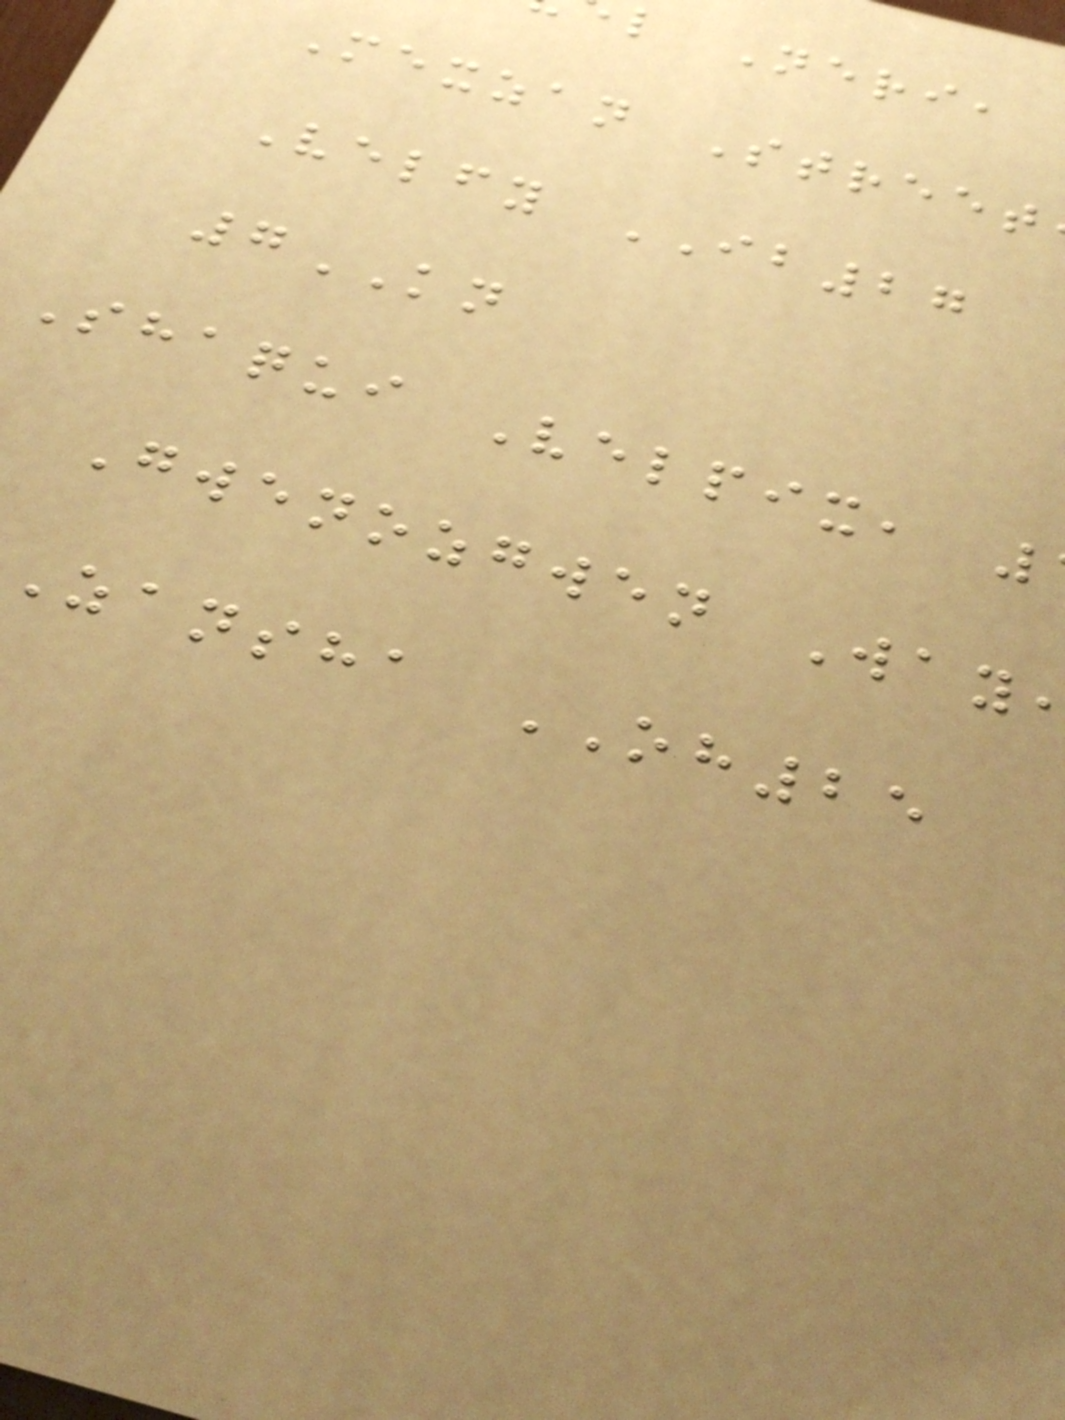l Neri,
Mexzan Street
Velfy IB27
7KN
Shaqui Velpix,
Gwenozgwen Way
Zansha OH25
